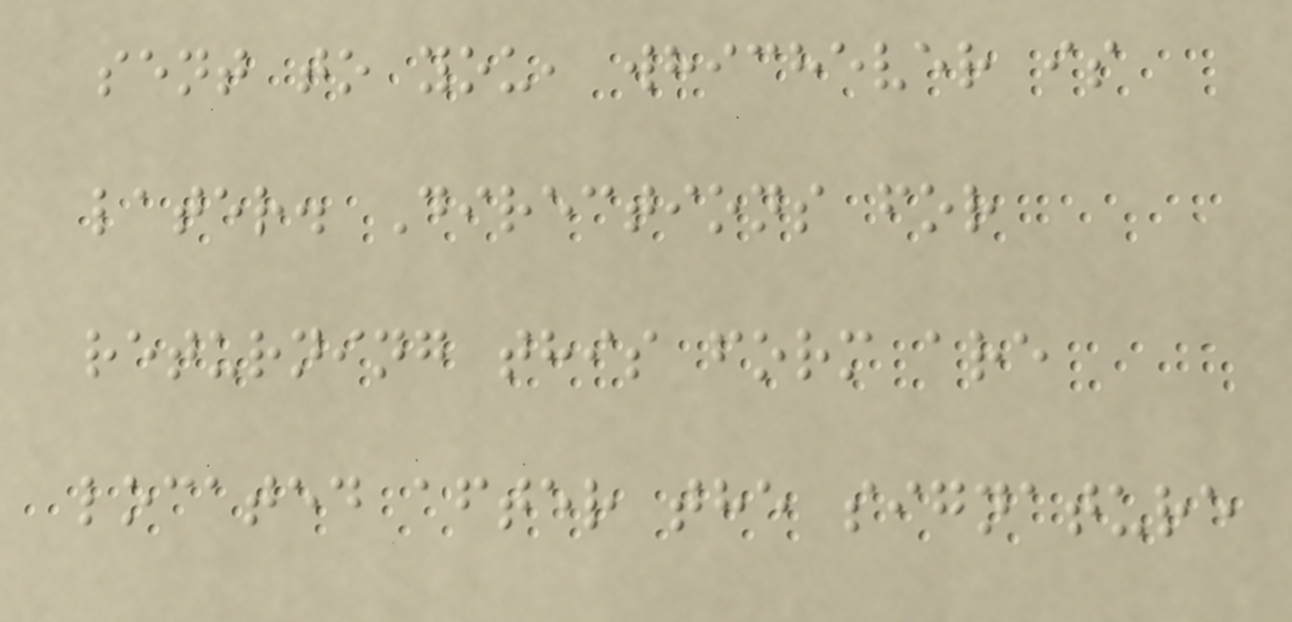sent to you, whichever is
later. Directions for
returning this form are
located after the signature
